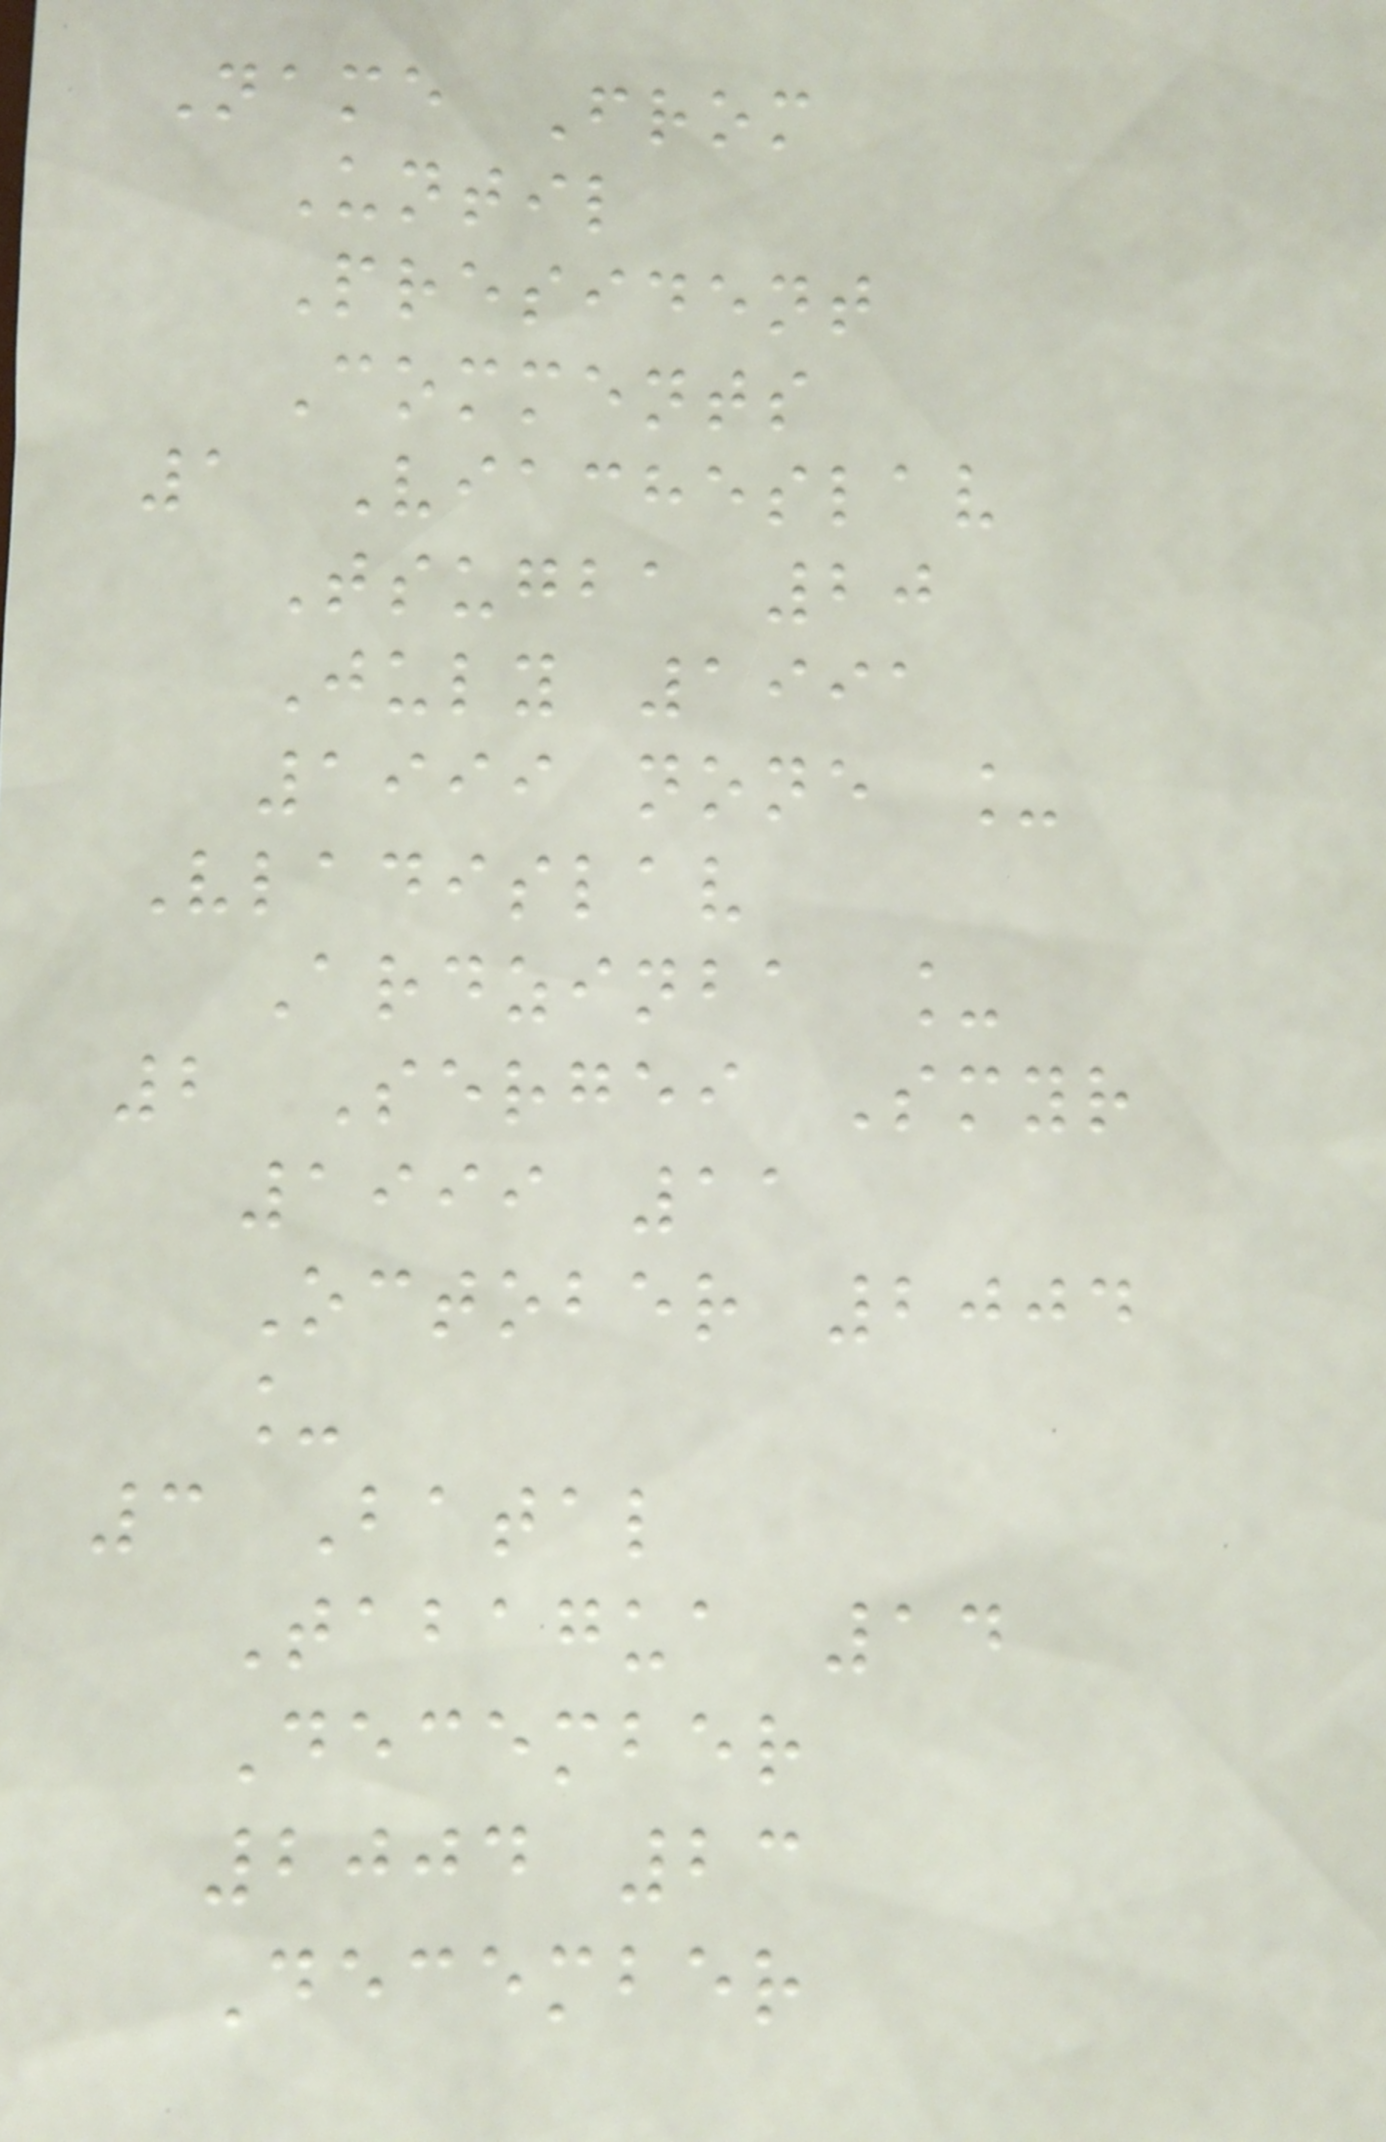Name From
Until
President
Comments
1 Viacheslav
Tsugba 20
July 1991
1999 none _
Vladislav
Ardzinba _
2 Sergei Smyr
1999 11
October 2004
_
3 Batal
Tabagua 14
December
2004 23
December
